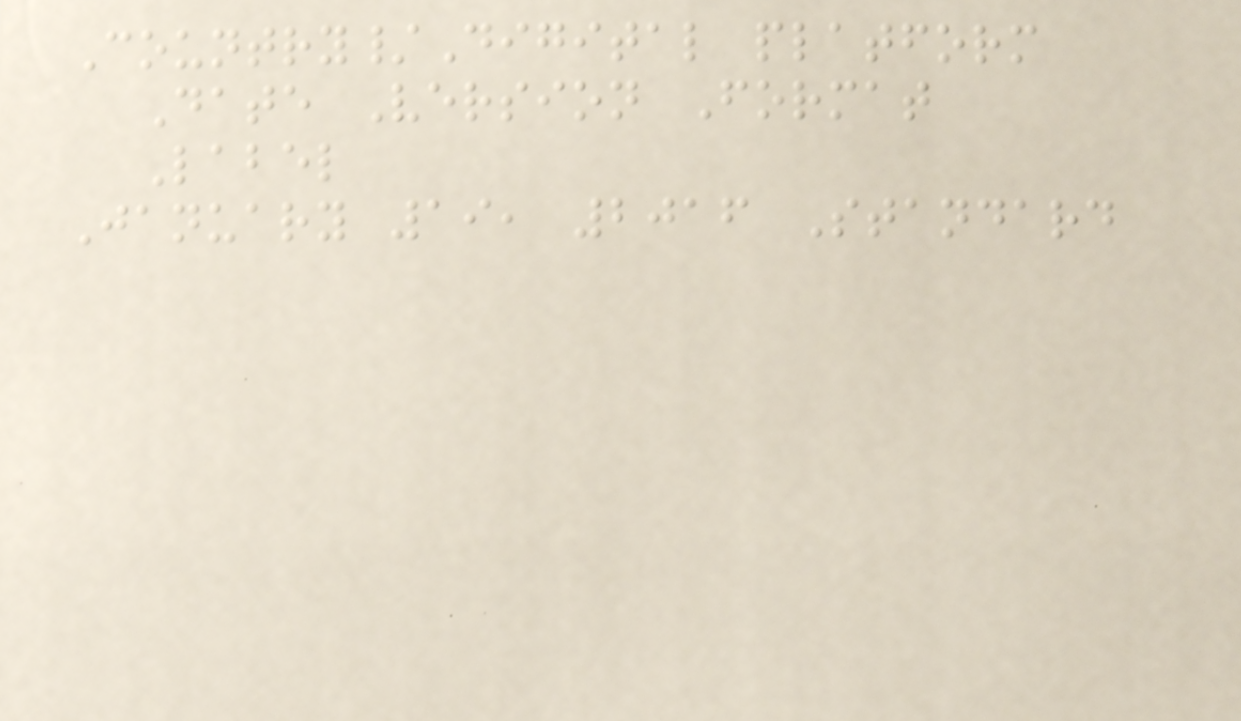Country/Digital platform
Date Version Format
Label
January 19, 2016 Standard
